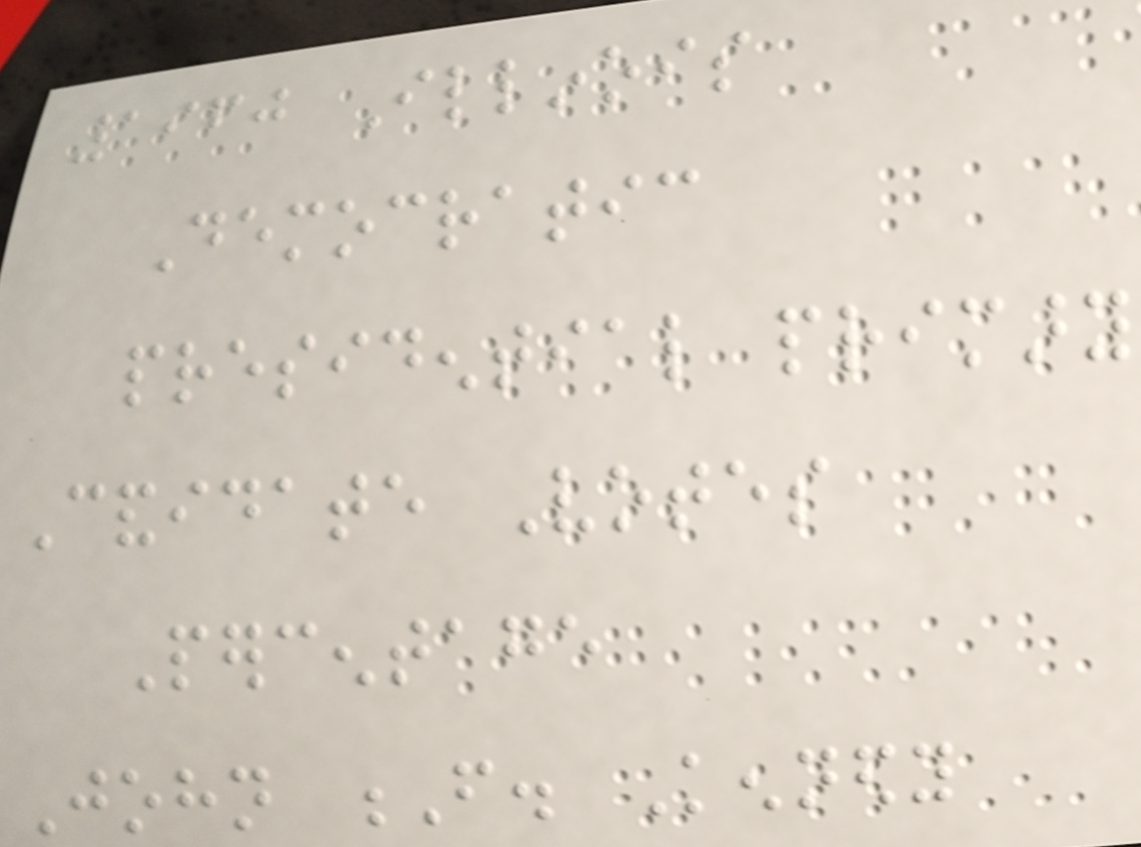1960 Illinois
Democratic
presidential primary
Candidate Votes
Percentage
John F. Kennedy
